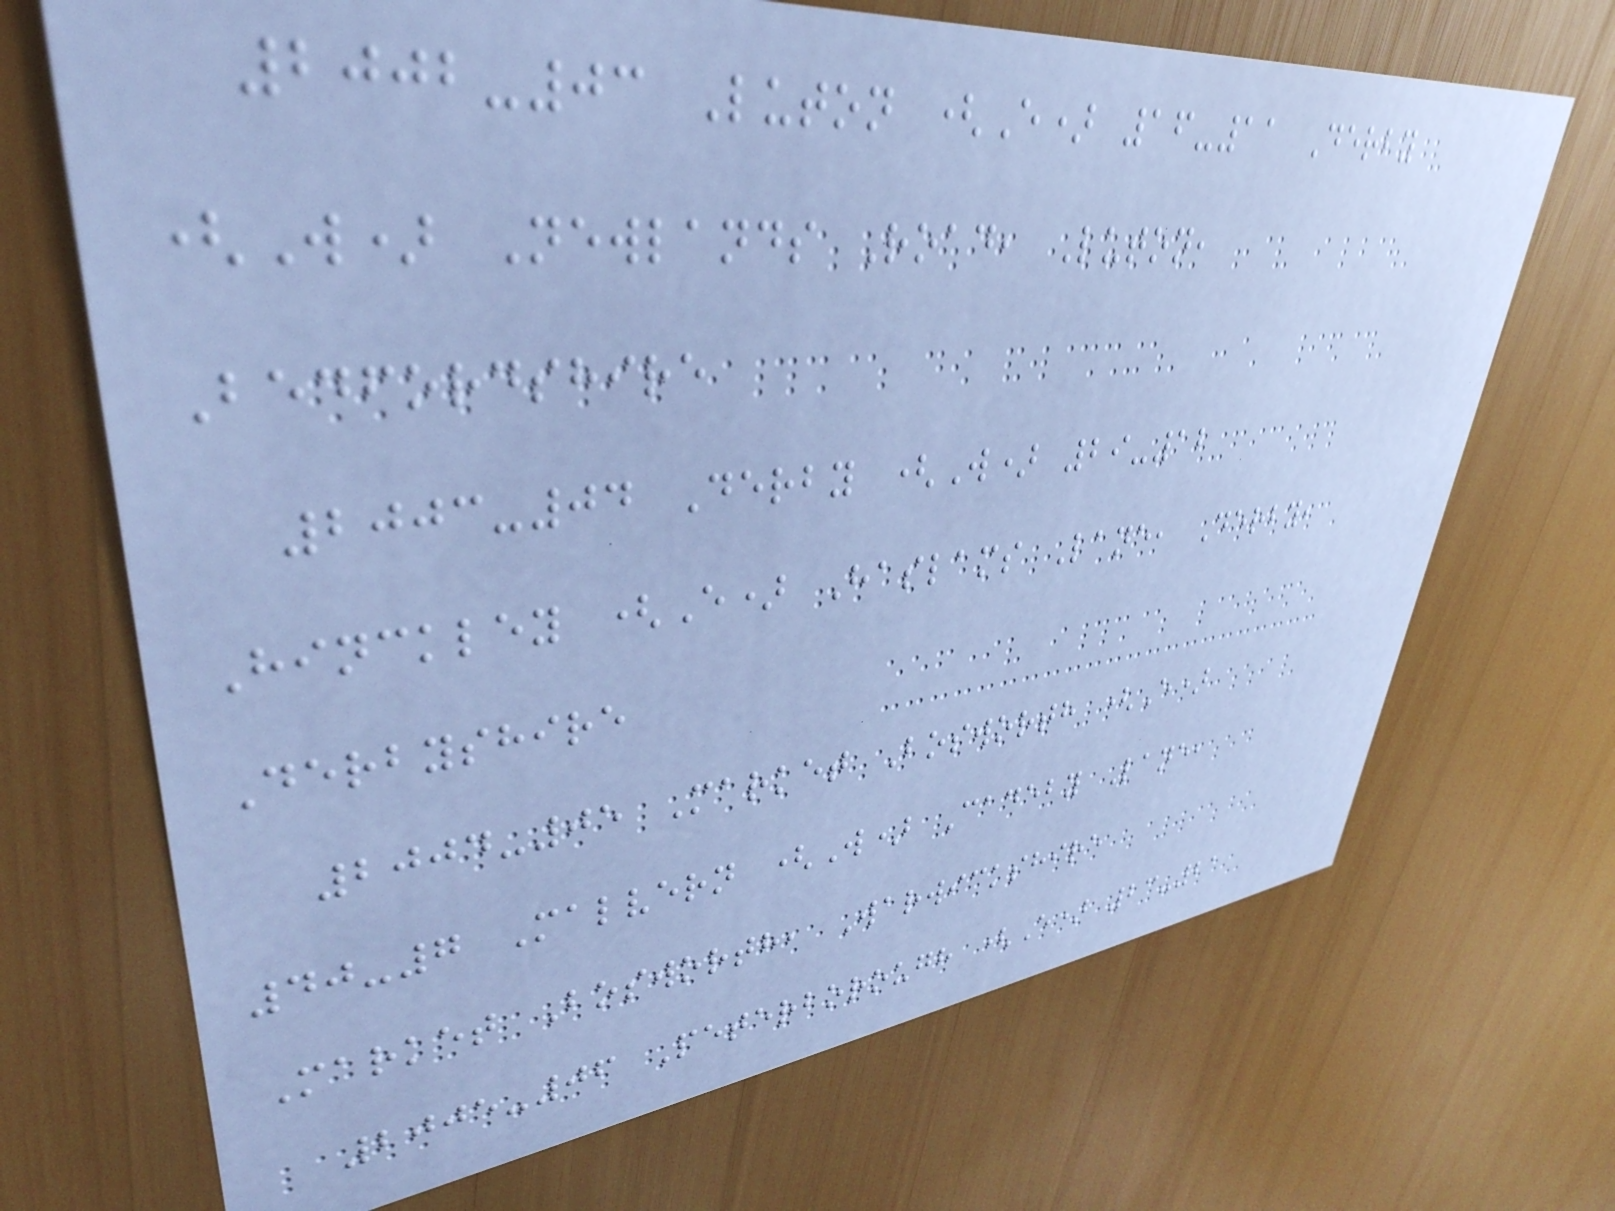2002-03 Luton (E) 16-11 Derby
(W) Newlands Road, Luton,
Bedfordshire
2003-04 Derby (W) 29-12
Hinckley (E) Haslams Lane, Derby,
Derbyshire
2004-05 Market Bosworth (E)
40-7 Malvern (W) Cadeby Lane,
Market Bosworth, Warwickshire
2005-06 Peterborough (E) 23-21
